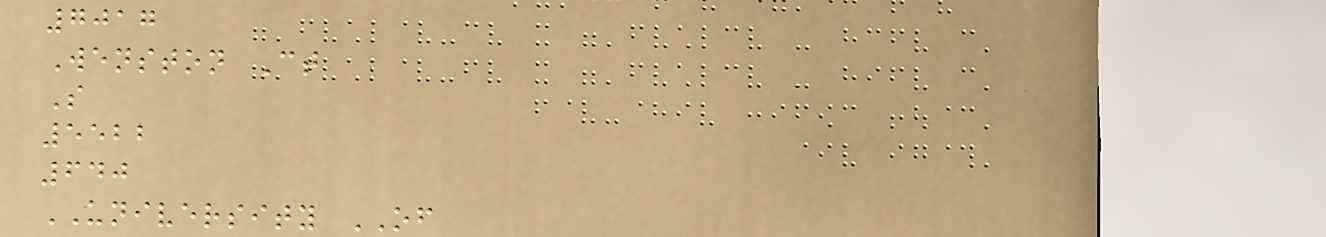7017
Wenston Ct
S
5522
640
UNIVERSITY OF
